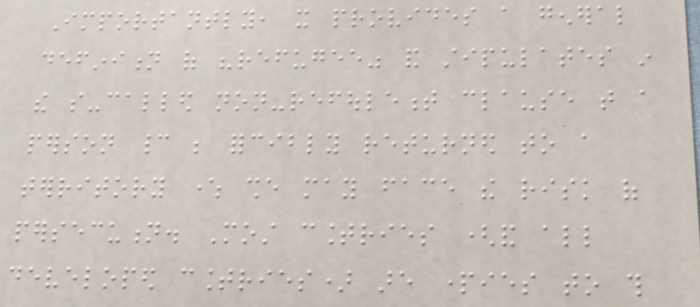Importantly, it provides a general
definition of "refugee" and stipulates in
the so-called non-refoulement clause that a
person cannot be forcibly returned to a
territory where she may face the risk of
persecution. Most countries (and all
developed countries) are parties to this
